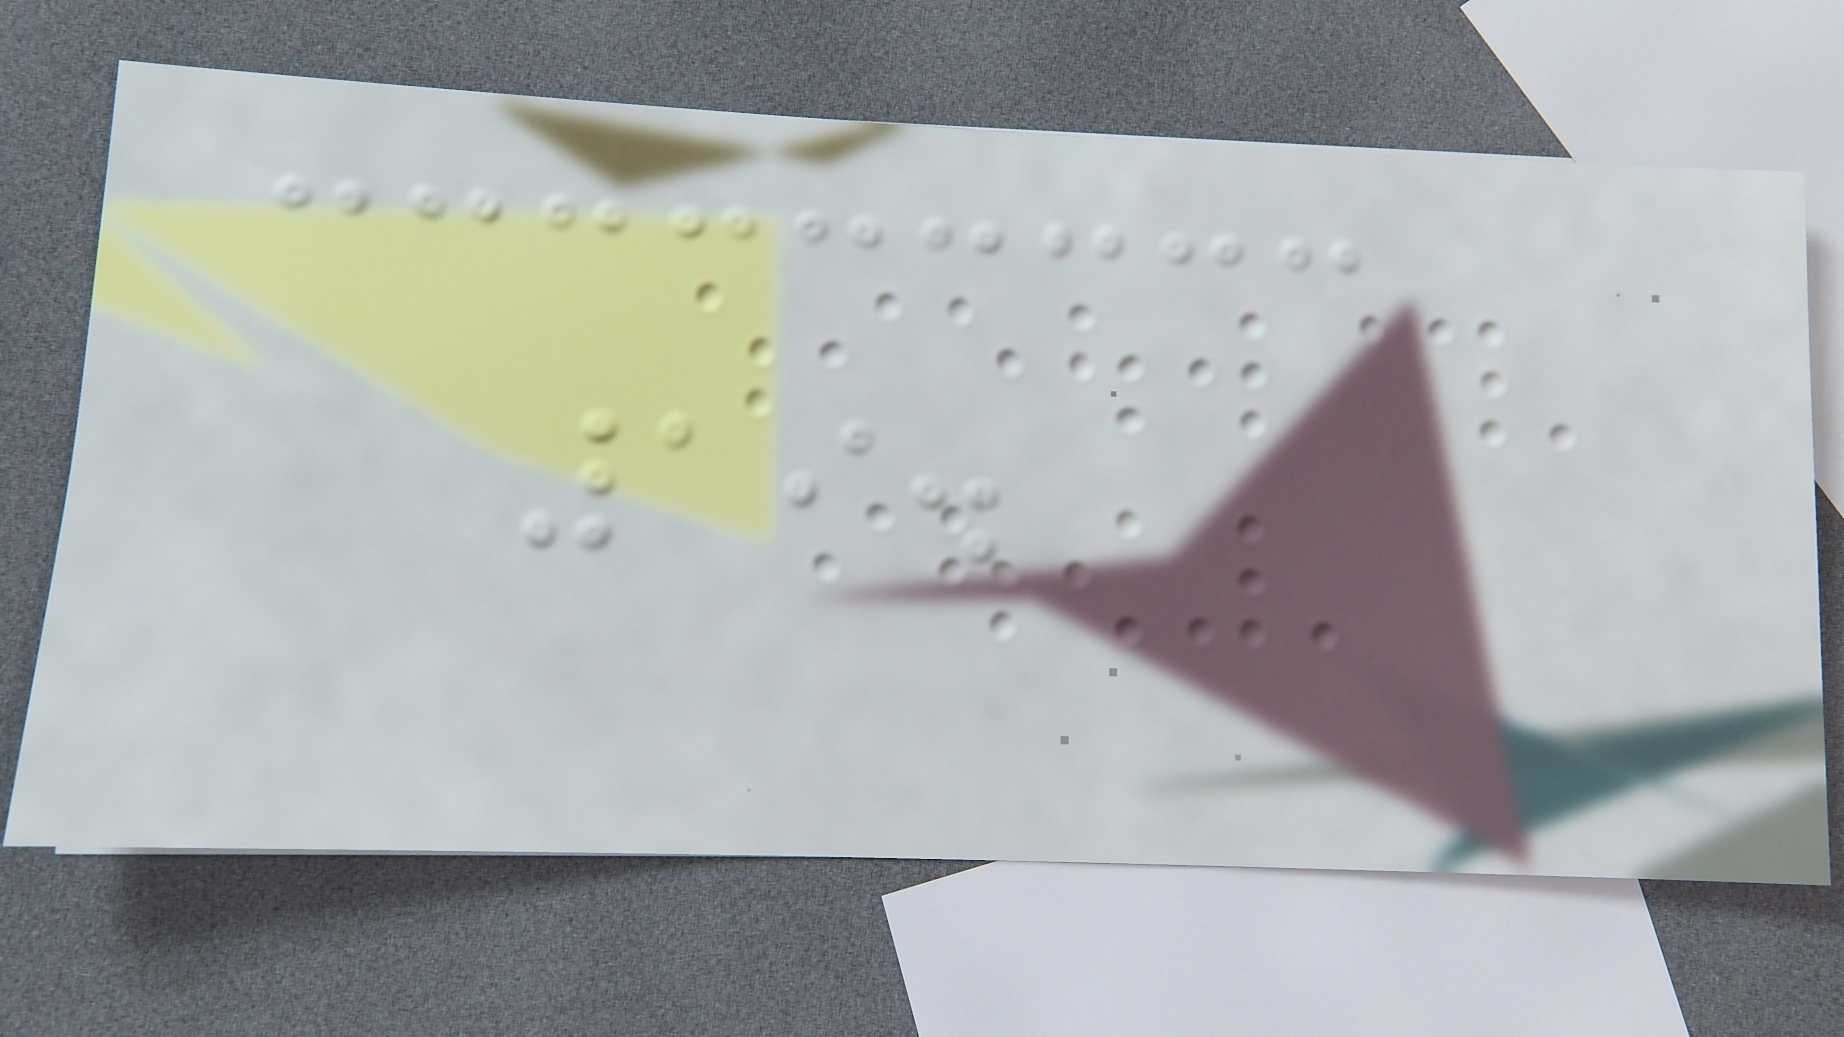19.
